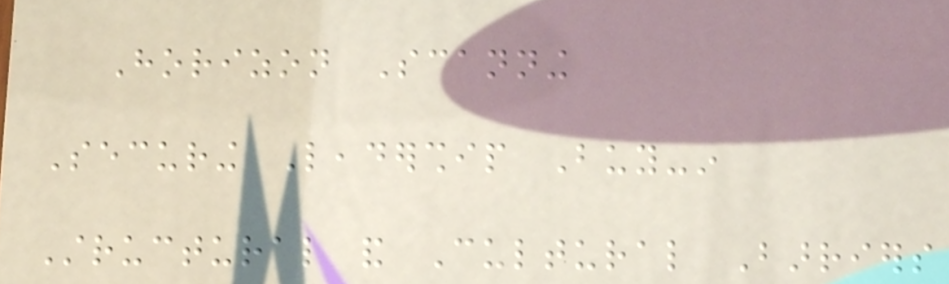Horizon Scanning
Securing Leadership Buy-in
Structural and Cultural Barriers
